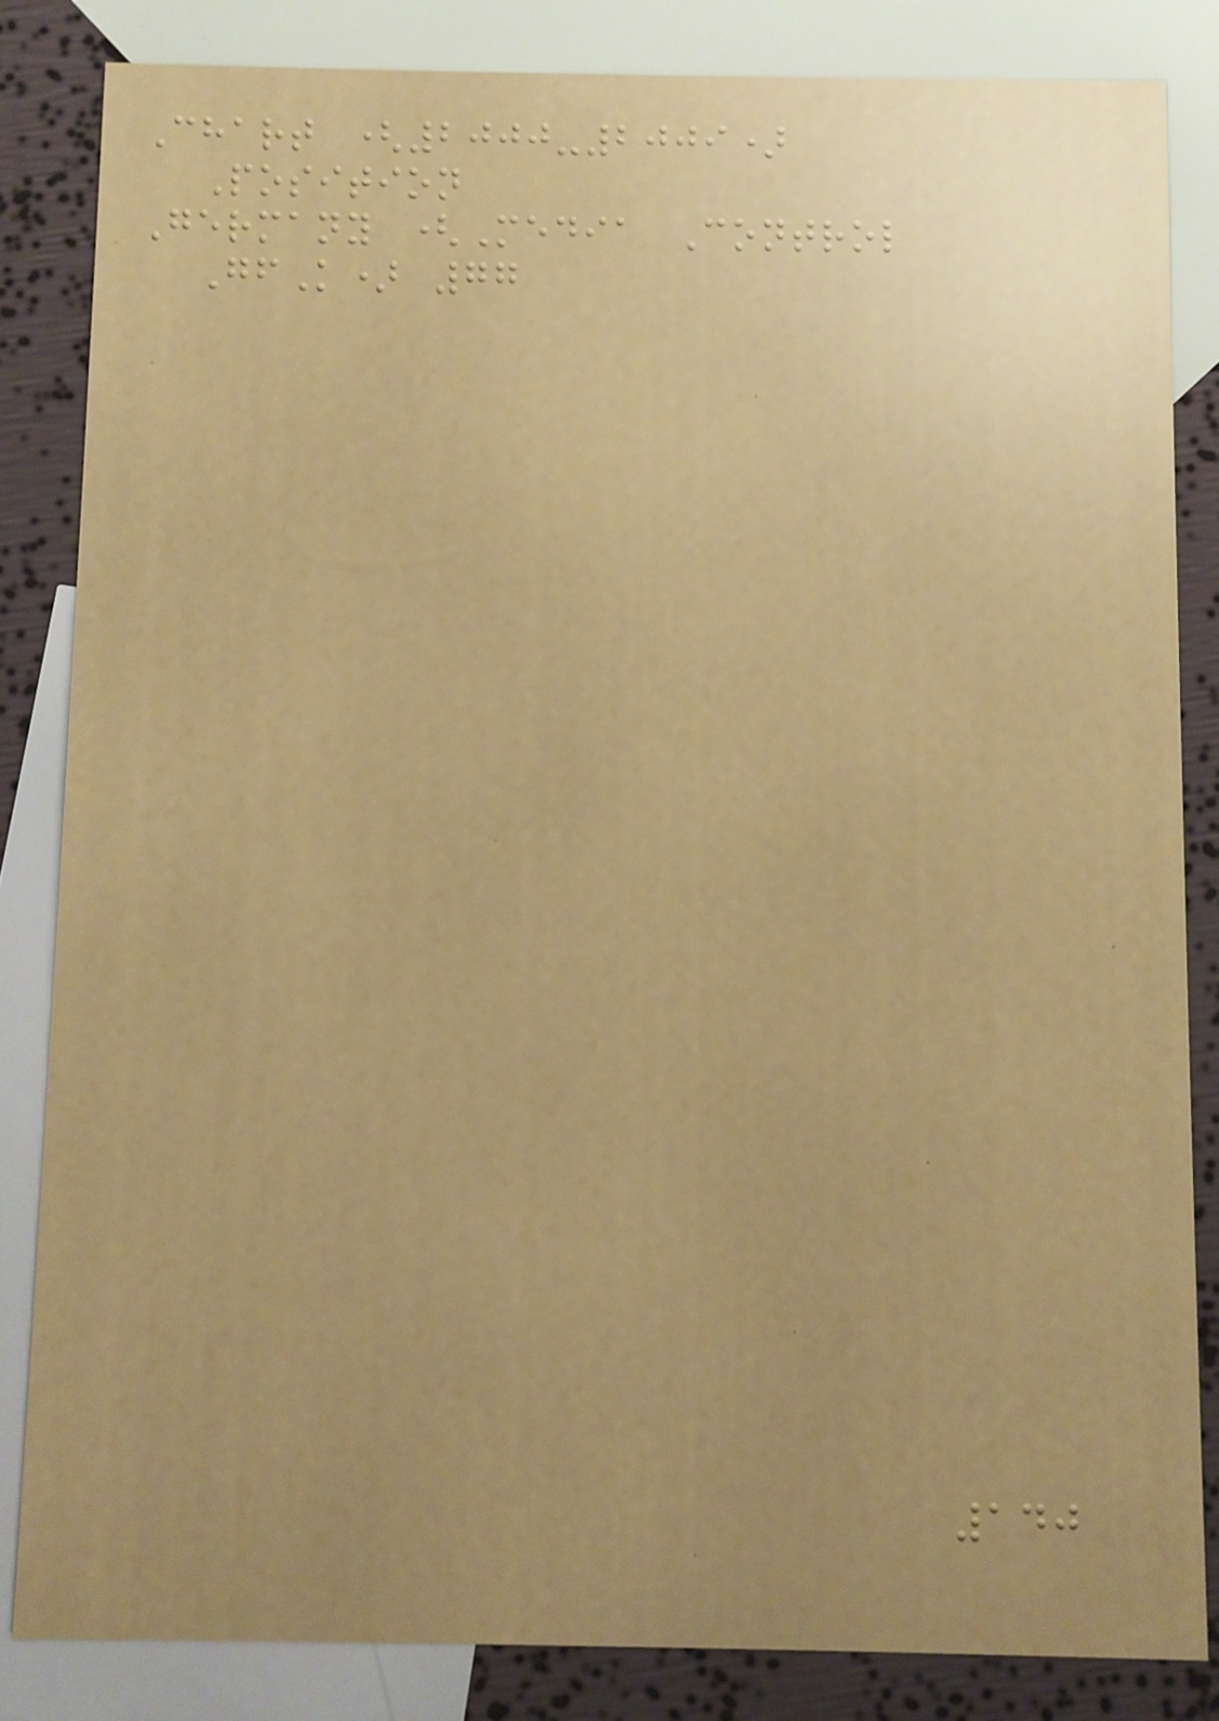Chart (2000-2009)
Position
Germany (Media Control
GfK) 77
140
